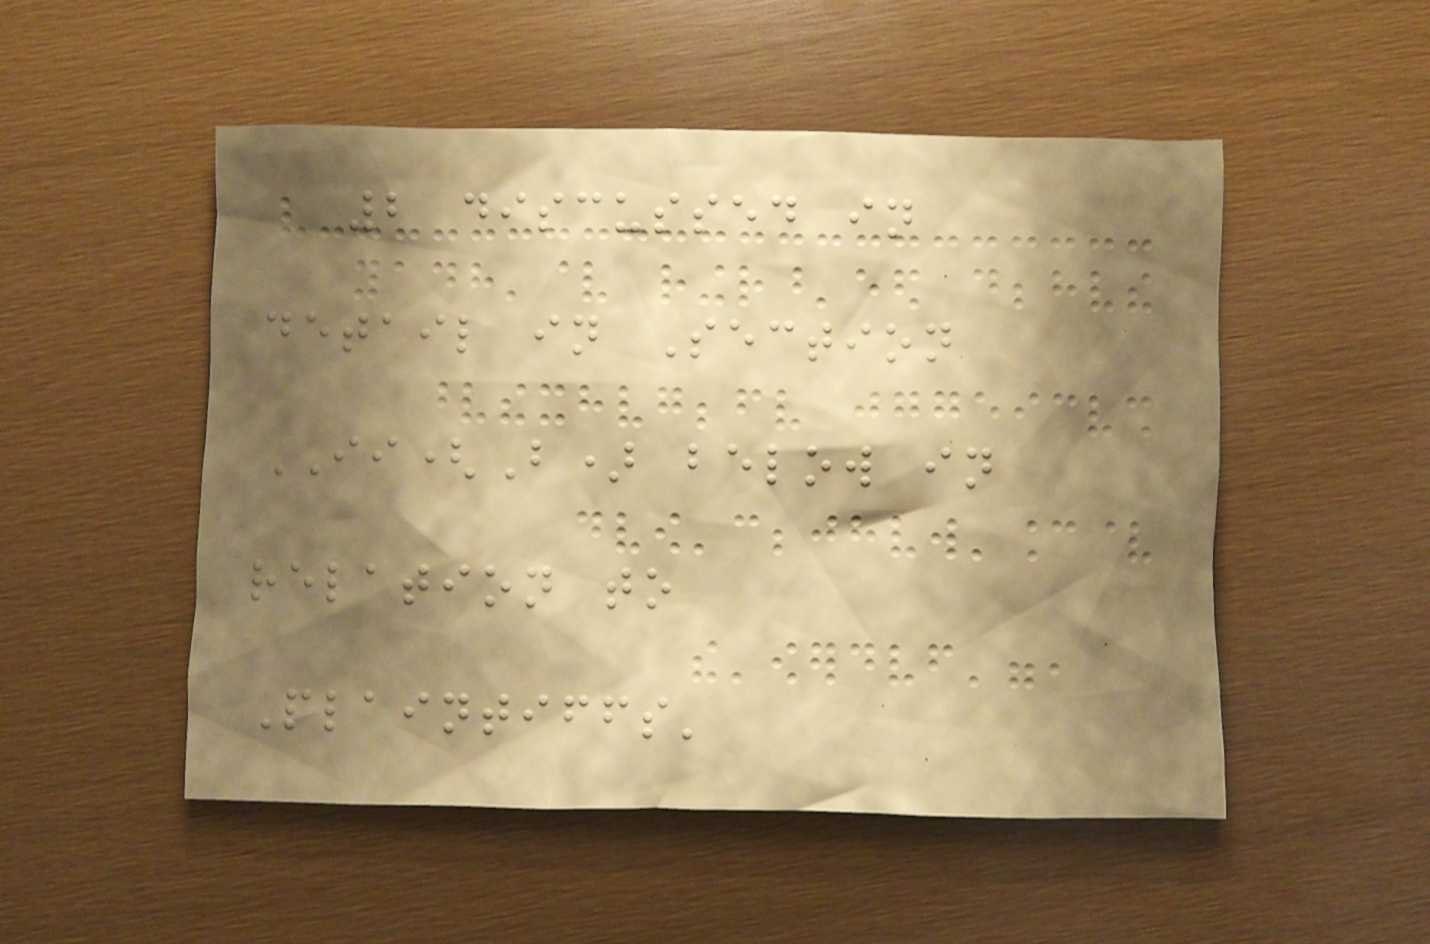2 discussed in
detail in Section
II(B) below in
relation to
Plaintiffs'
